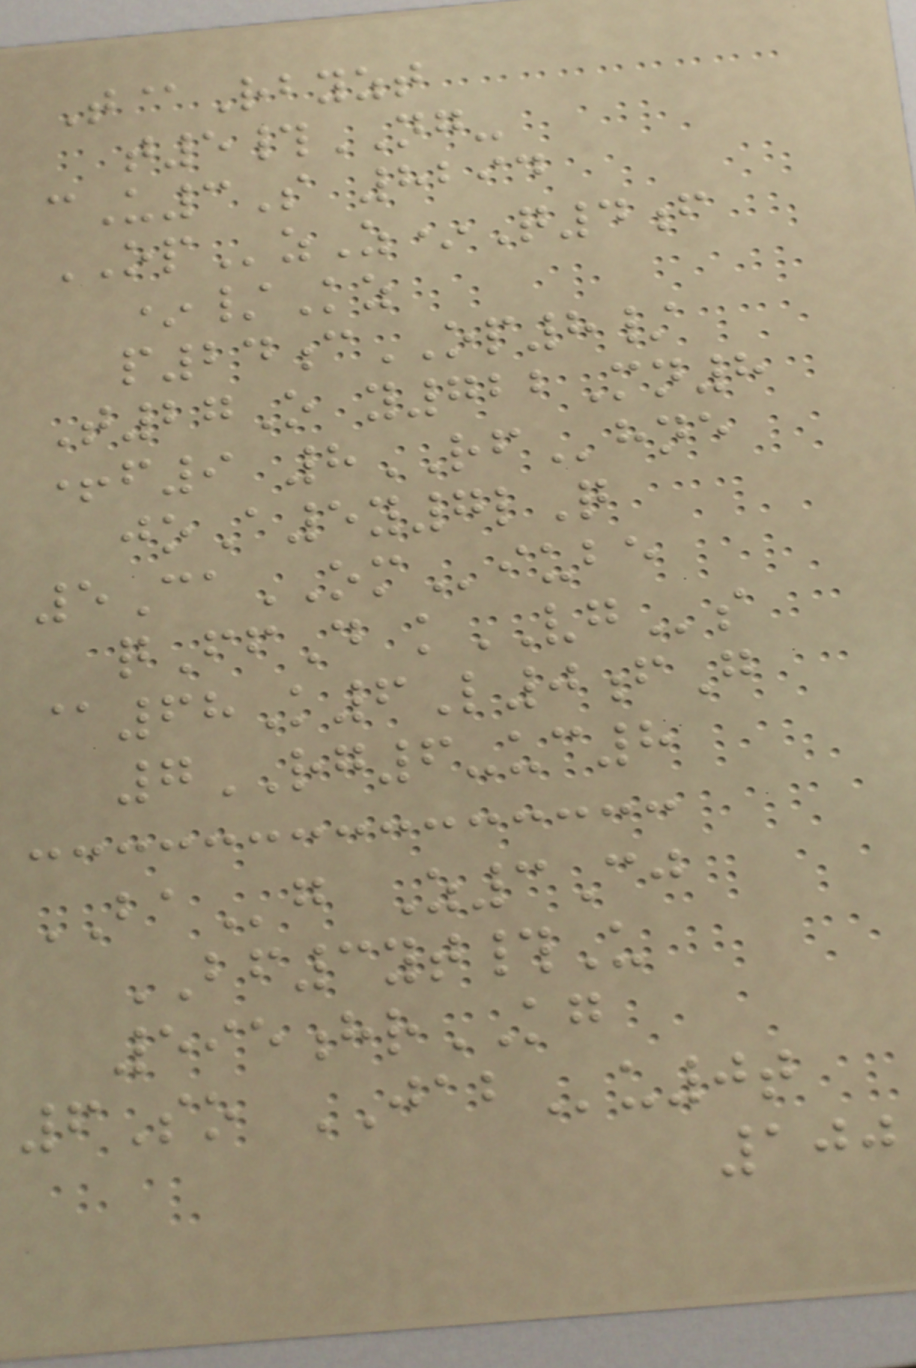T@Rbyzt
t5#NG-
cU3S 8294
OPzZ*Q4f
*/Kz
p24cOP8/
T27O y722Mn8
+f9 8RFhne
joA5y7lQ
5CaOMiube
qFfD kVGs
@68K6L0fG
7RG6-uc8
BAg Z3Cj
BF3yt#U
595hrKG
6So JABu0t
100
